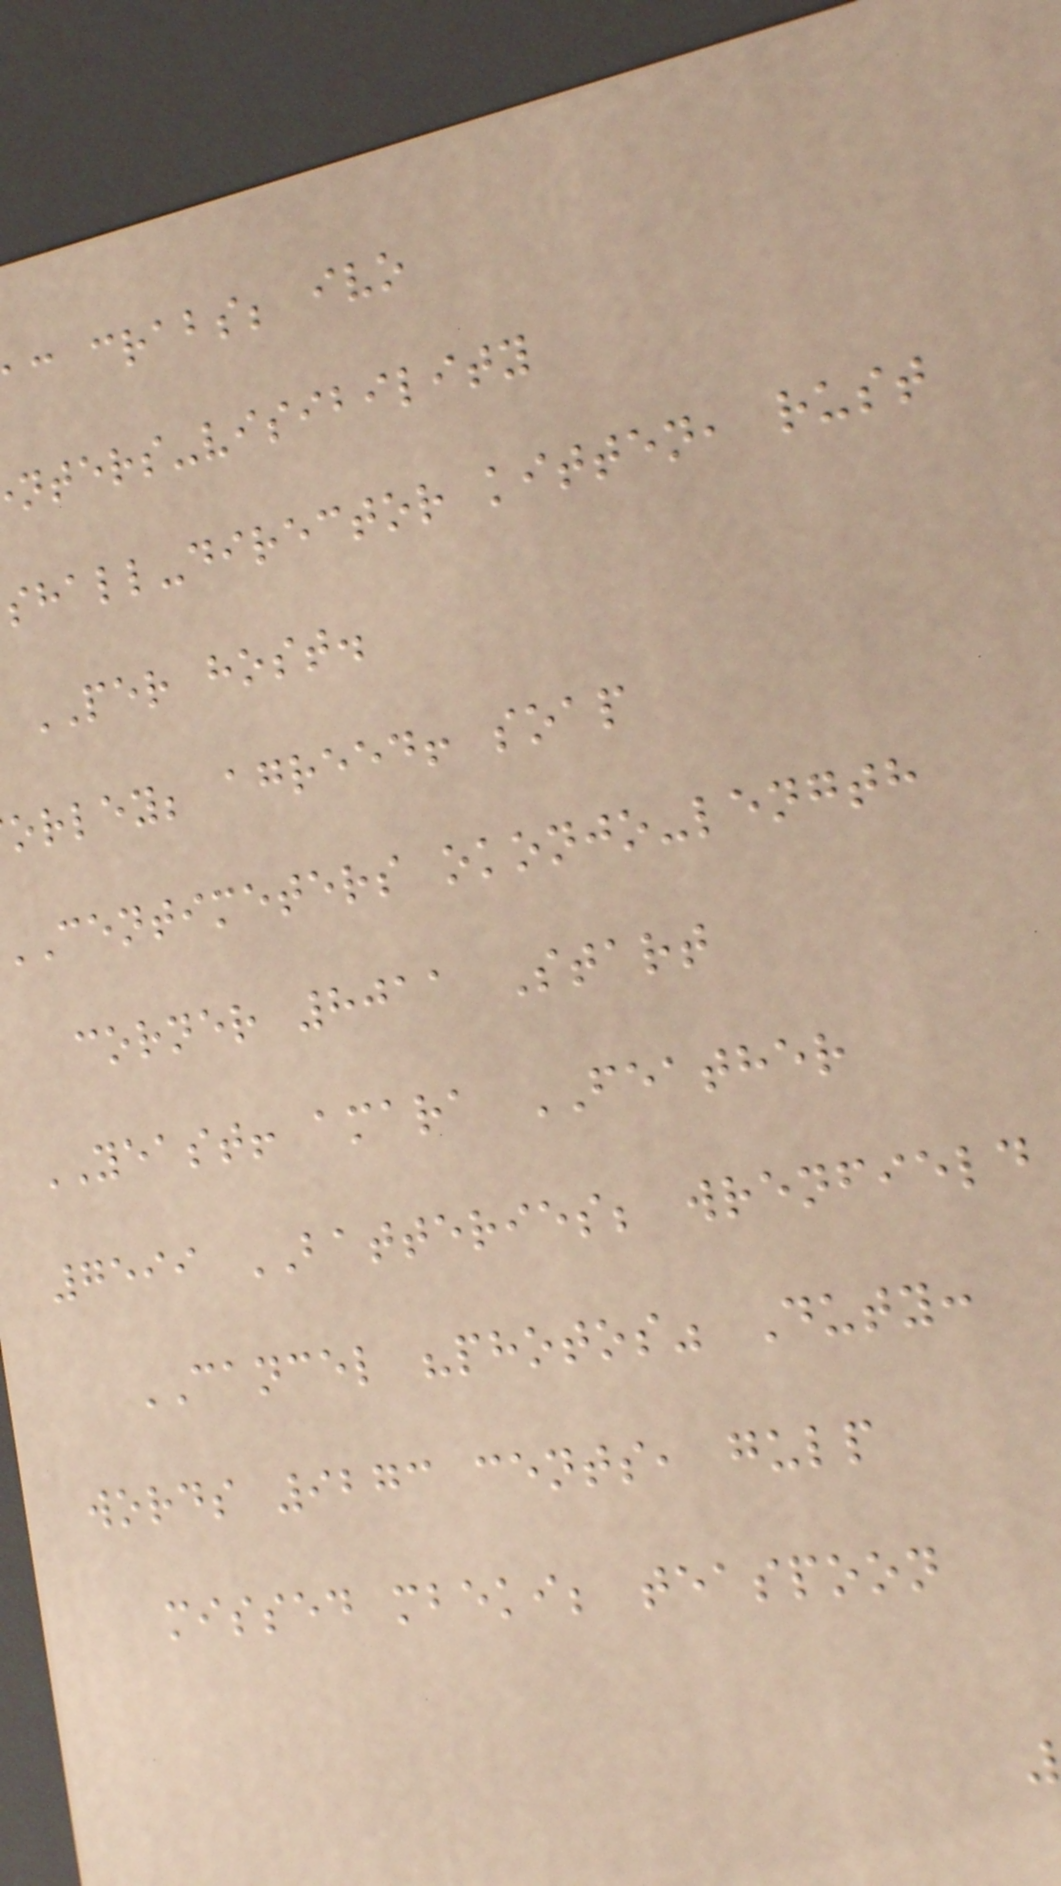ac crabs; ivo
nters-visibility
shall-director kitten, rust
PER host.
orley; agreed! soap
centimeters okonjo-length
corner 8011 Start
YEAST! amara FEATHER
7599 BATTERIES; wrenfield
CANCEL "photos" Duty:
words 9273 cents, gulp
missed mbeki; teaspoon
